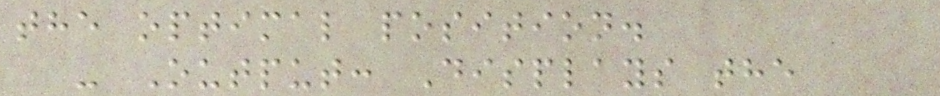the optimal position.
- Output: Displays the
